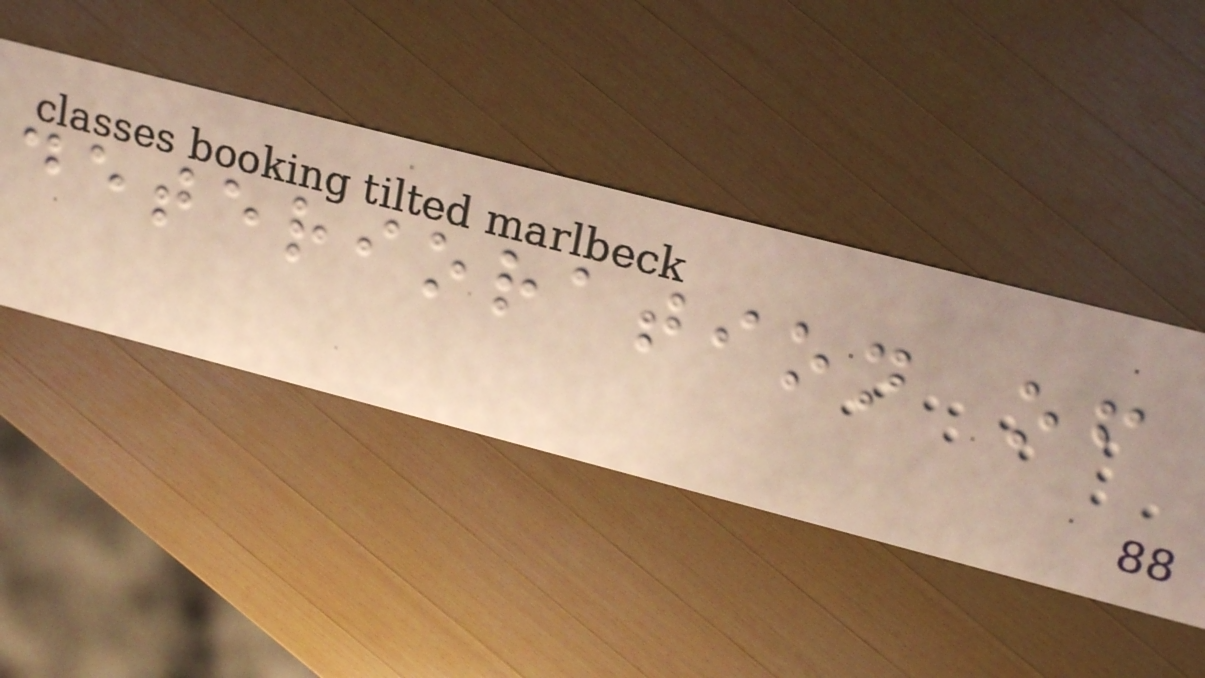deterioration of
